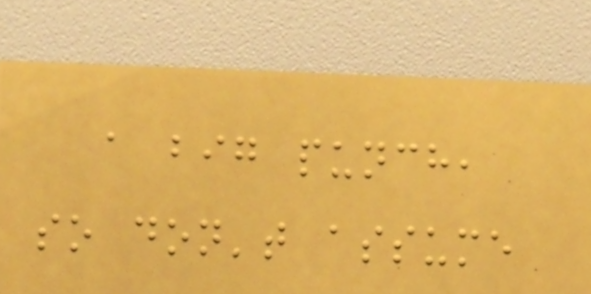a big punch,
so don't assume
